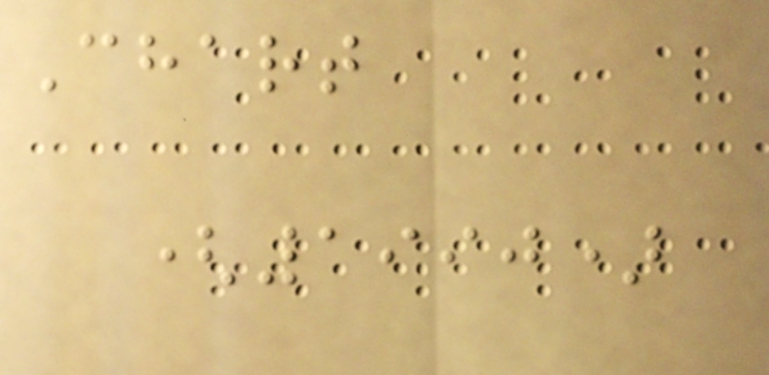Chart
(1990)
